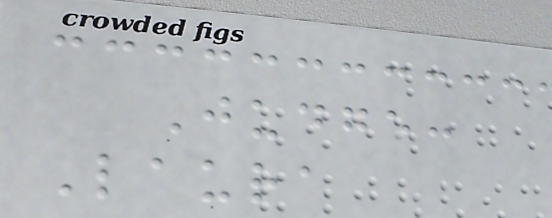Judge:
Laura
